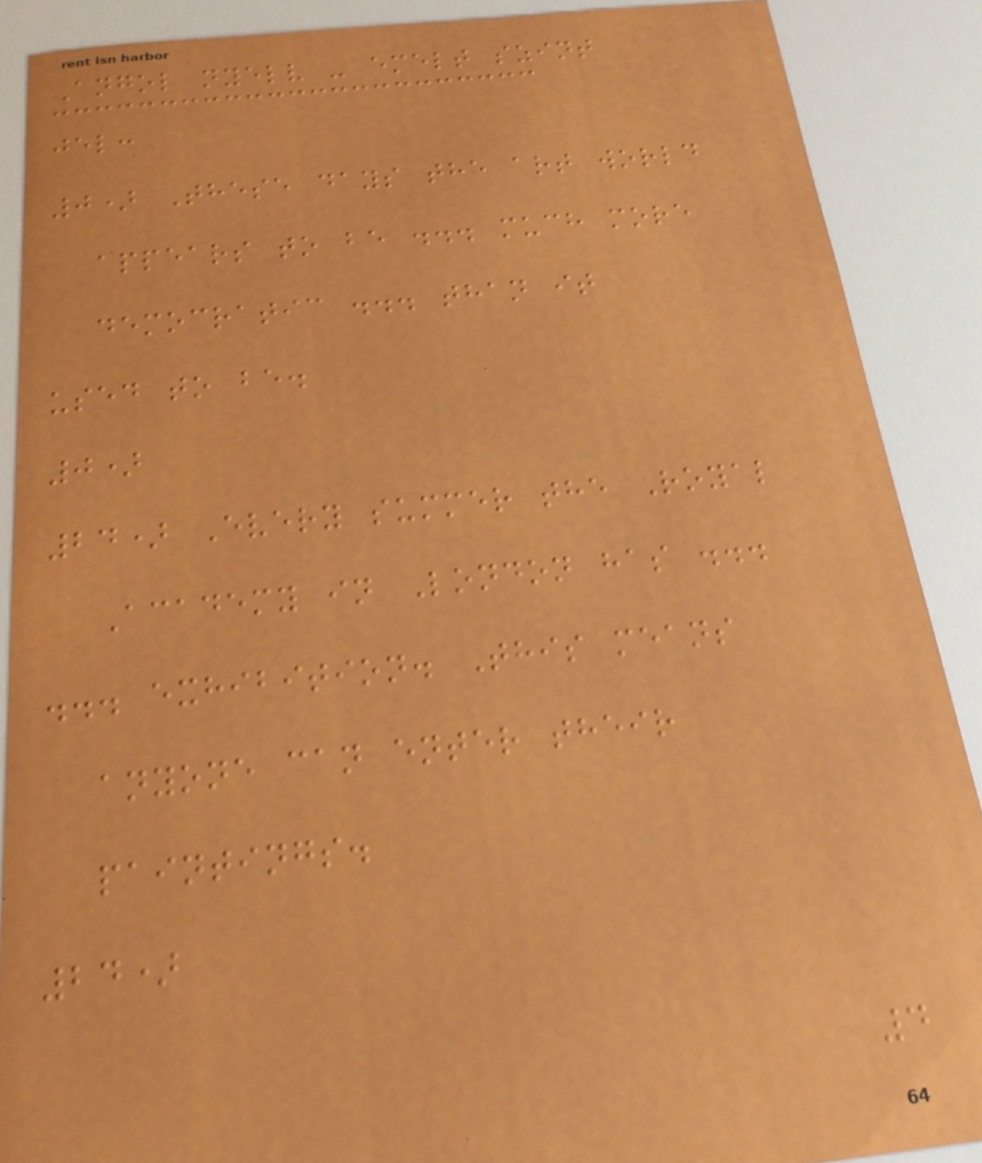Angol nyelv - emelt szint
jel:
0) These days the art world
appears to be ... much more
democratic ... than it
used to be.
0)
24) Every summer the Royal
Academy in London has ...
... exhibition. This means
anyone can enter their
paintings.
24)
4
